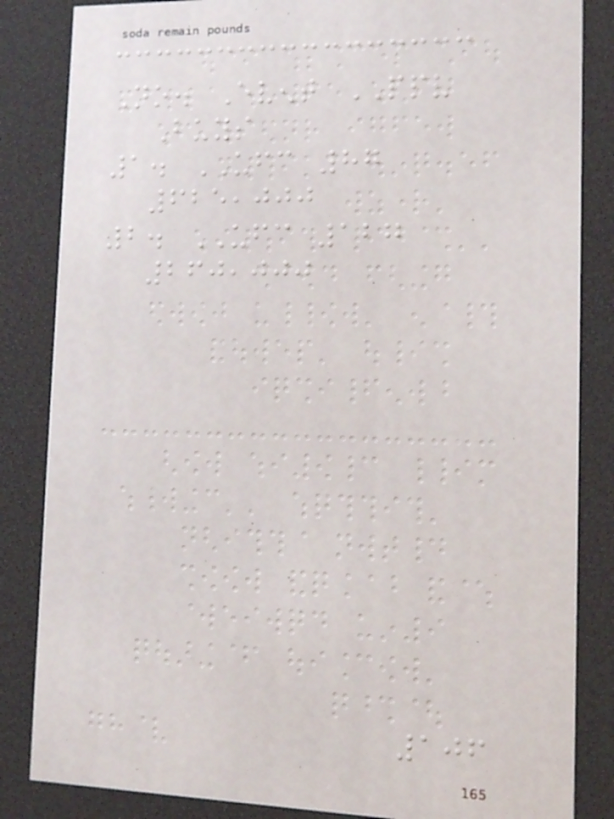No. Event PPV
Buys
1. UFC 87
625,000
2. UFC 127
260,000
106
